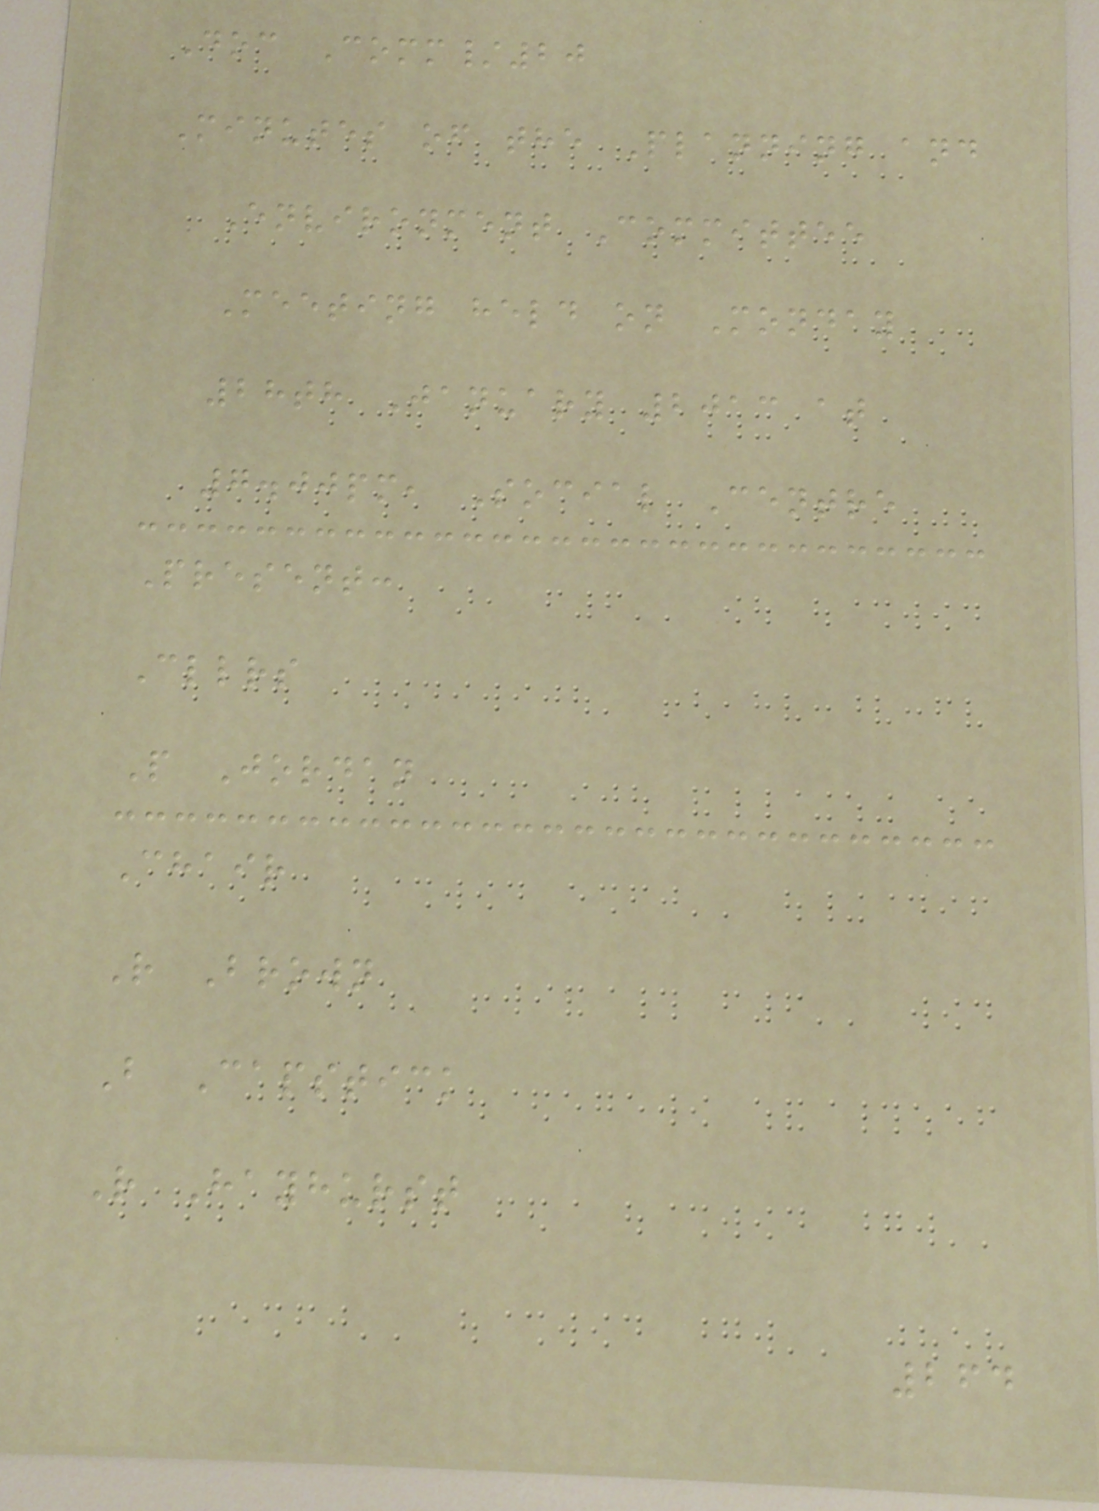Doc Comm/20
Minutes of the Planning and
Environment Committee
Meeting held on Monday
28th January 2013 at
7.00pm, Social Centre
Present:
Cllrs
P Jordan
Chair
R Brown
B Capstick
R Hayhurst
264
